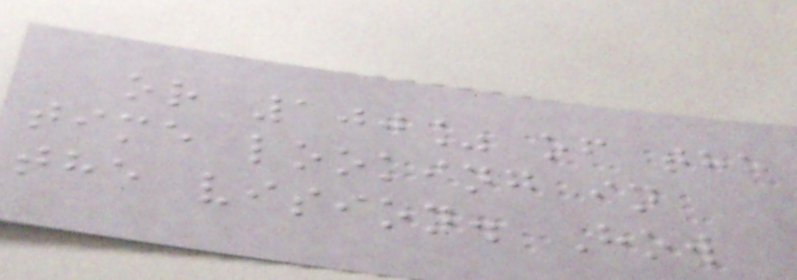or 100% of the
time looking in
the vision. How
